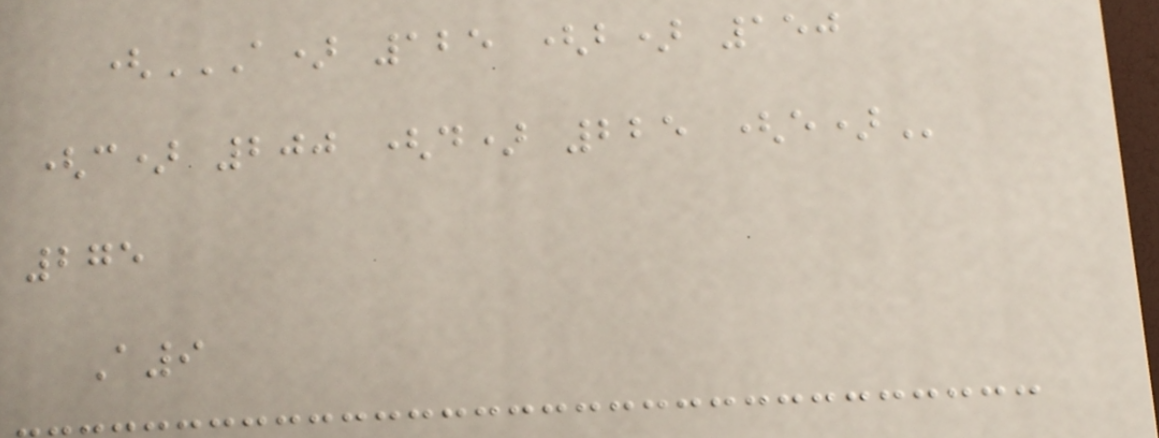(A) 125 (B) 150
(C) 200 (D) 225 (E)
275
A9
